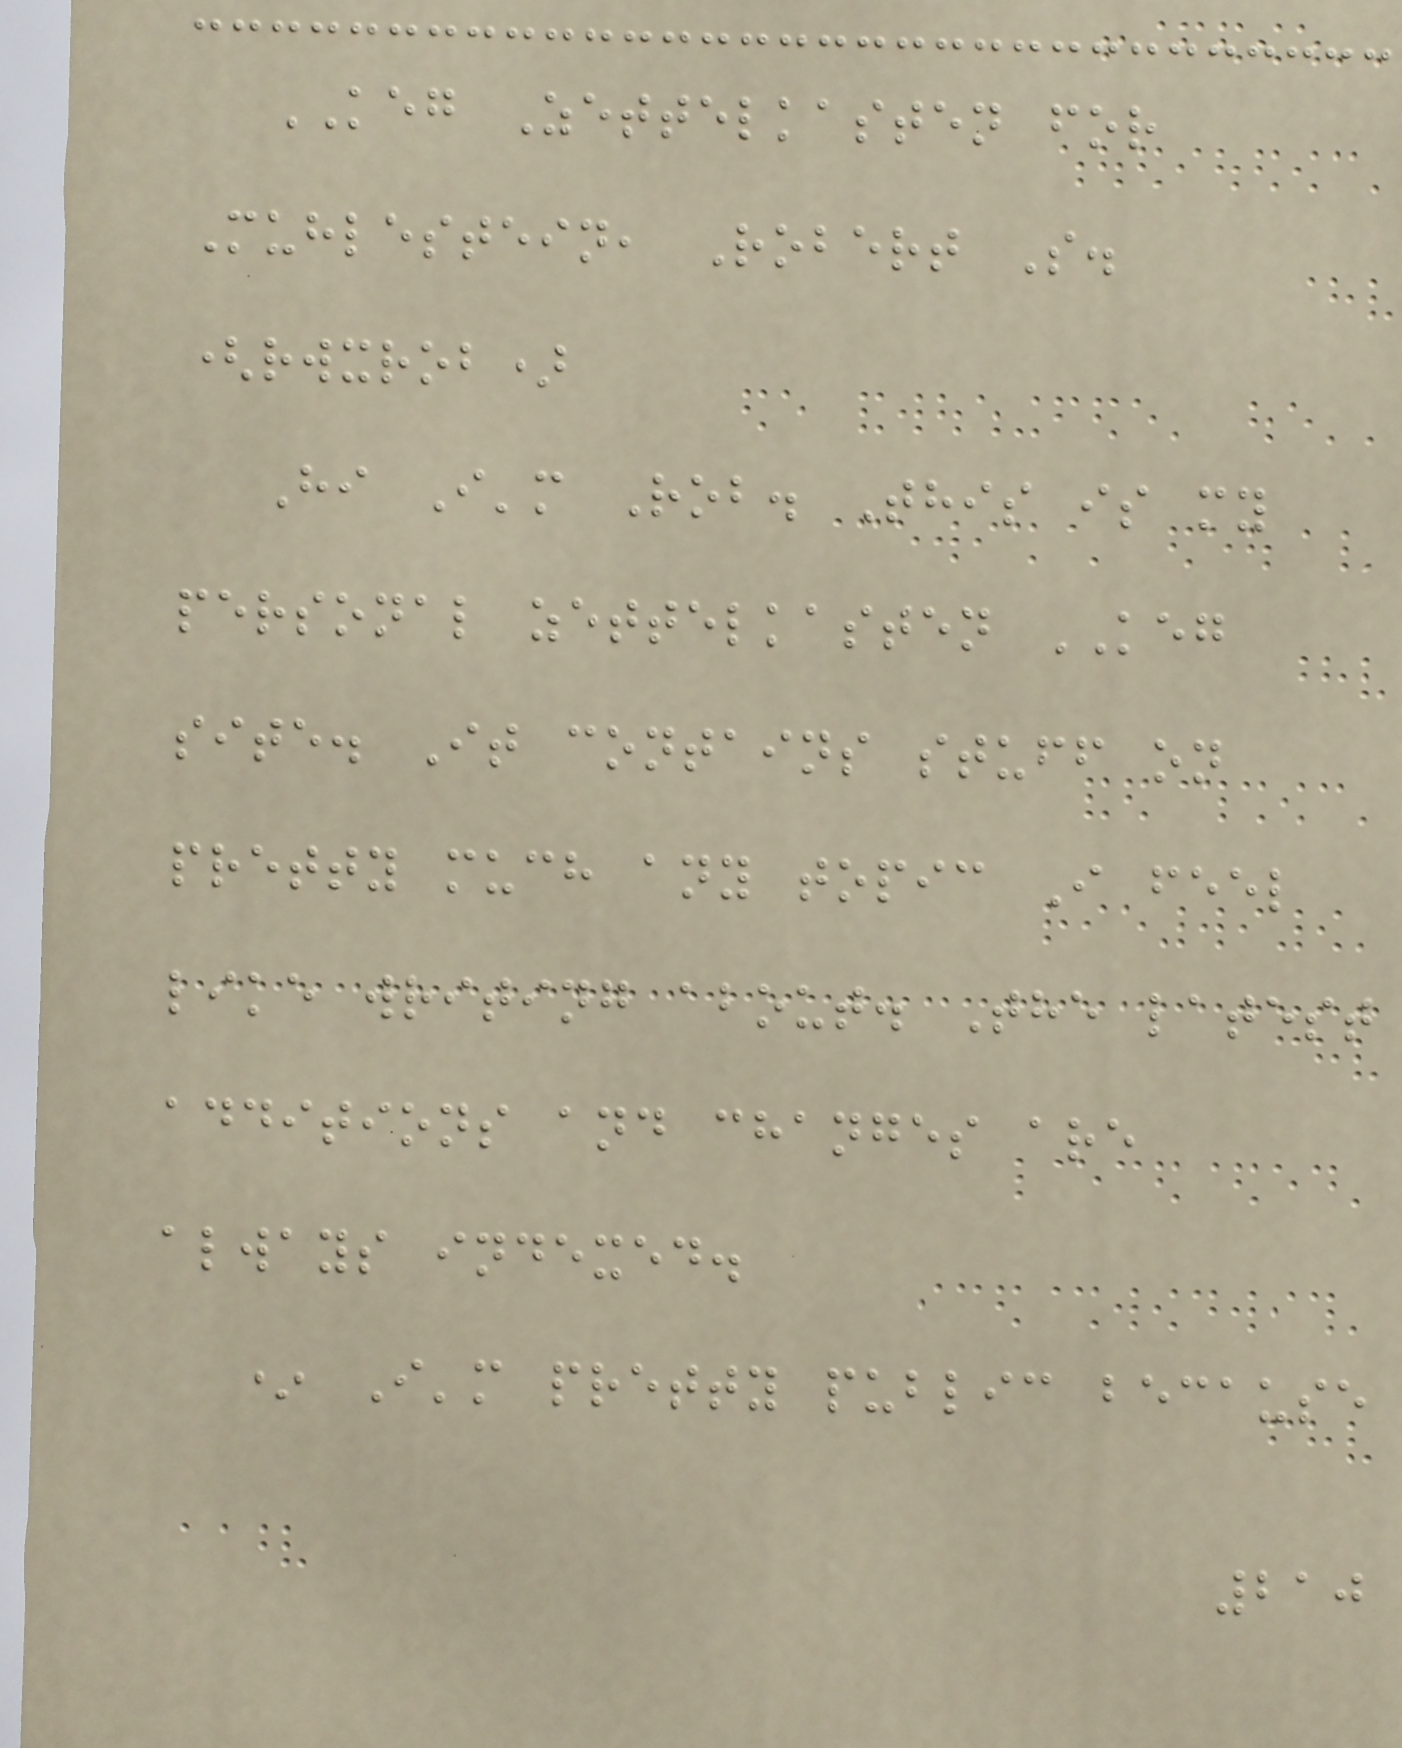KEG Zettelkasten for
Muhlestein, Robert S.
(rwxrob)
Hi I'm Rob. This is my
personal zettelkasten KEG
site. It contains stuff on
pretty much any topic I feel
like writing about. The latest
additions and changes are
always indexed.
* I'm pretty public because
210
